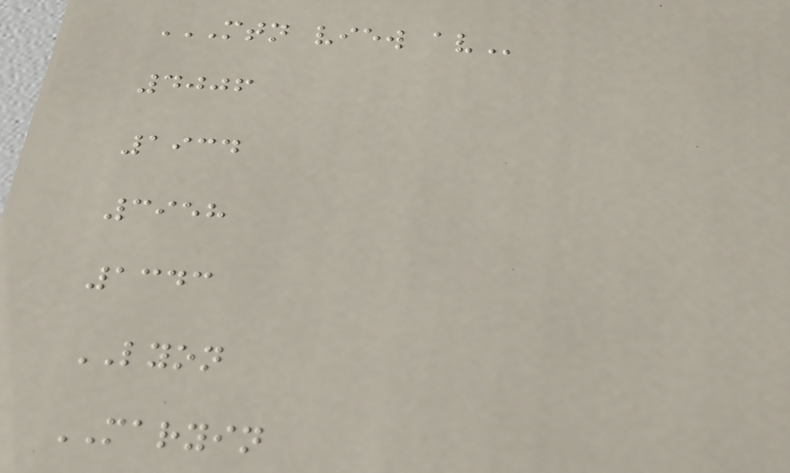MTN VIEW AV
4006
1934
3958
1343
LYON
MARYIN
